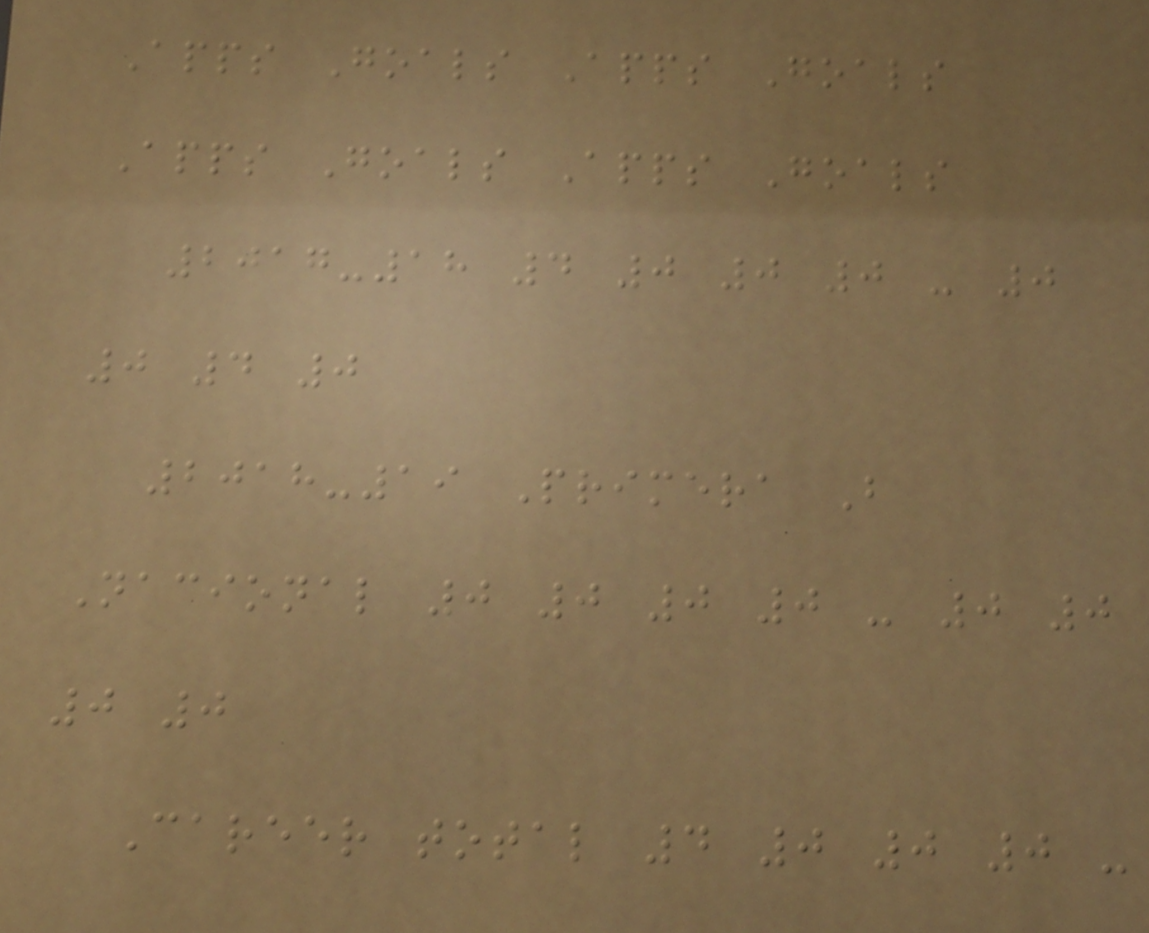Apps Goals Apps Goals
Apps Goals Apps Goals
2017-18 4 0 0 0 - 0
0 4 0
2018-19 Primera B
Nacional 0 0 0 0 - 0 0
0 0
Career total 4 0 0 0 -
